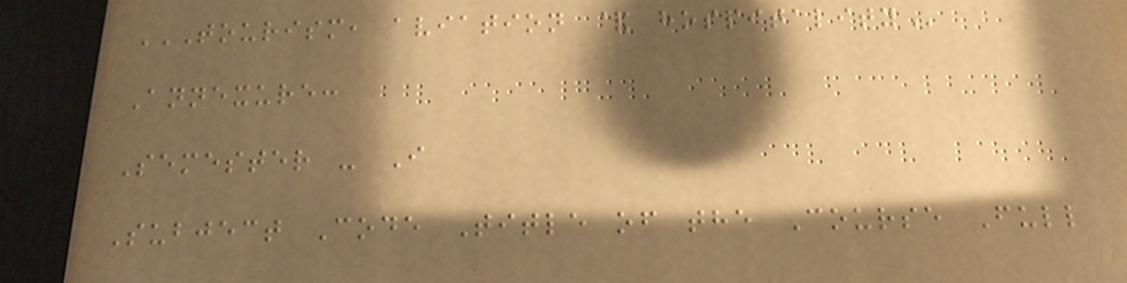TOURISM, AVIATION & HOSPITALITY
Annexure:
Semester - I
Subject Code Title of the Course Full
